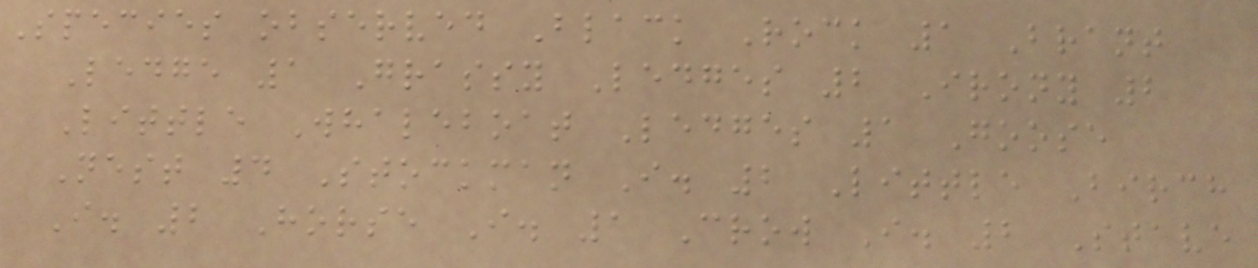Species observed Black Rock 1 Brant
Ledge 1 Grassy Ledges 2 Irony 2
Little Whaleboat Ledges 1 Goose
Nest 4 Stockman I. 2 Little Birch
I. 2 Horse I. 1 Crow I. 2 Stave
